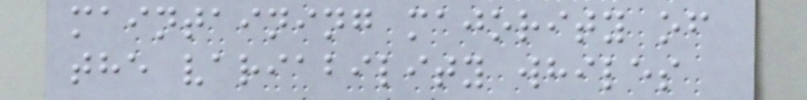maintaining majority of
the variability whiles
